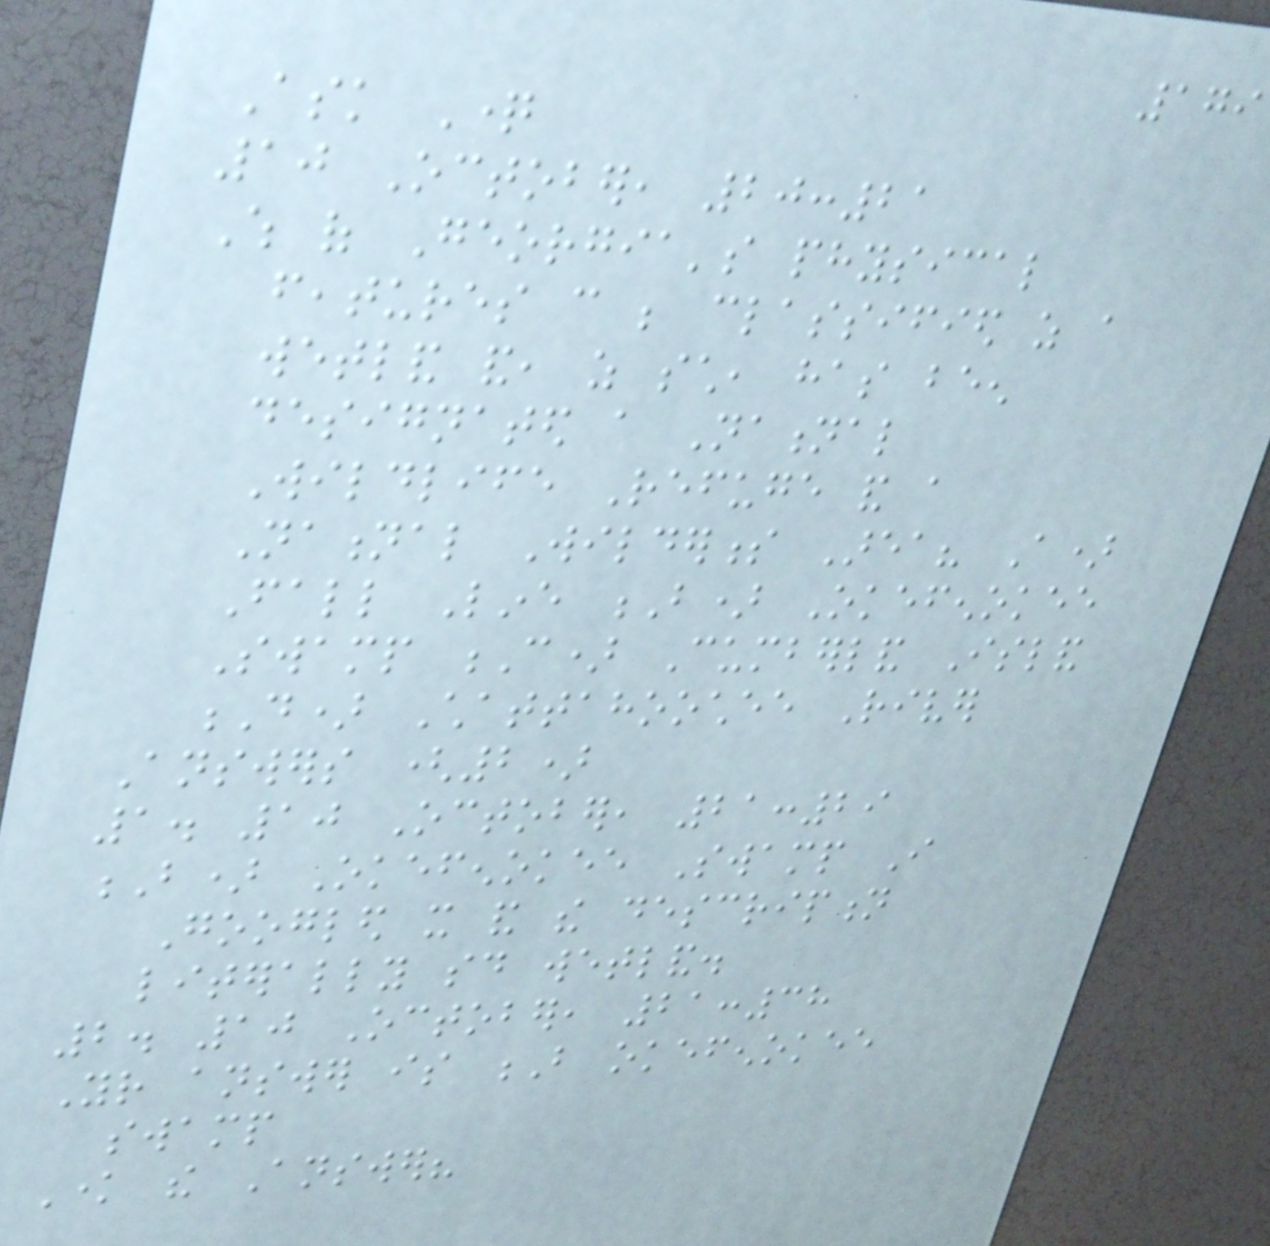179
Ask Question
10 October, 20:21
Which of Georgia's physical
features can be classified as a
wetland and, as such, has been
designated a National
Wildlife Refuge and a
National Wilderness Area? A)
Fall Line B) Okefenokee
Swamp C) Cumberland Island
D) Chattahoochee River
Answers (2)
1. 10 October, 21:29
B) Okefenokee Swamp I
Googled it and the description
literally said wetland.
2. 10 October, 21:38
Your answer is B okefenokee
swamp
Know the Answer?
